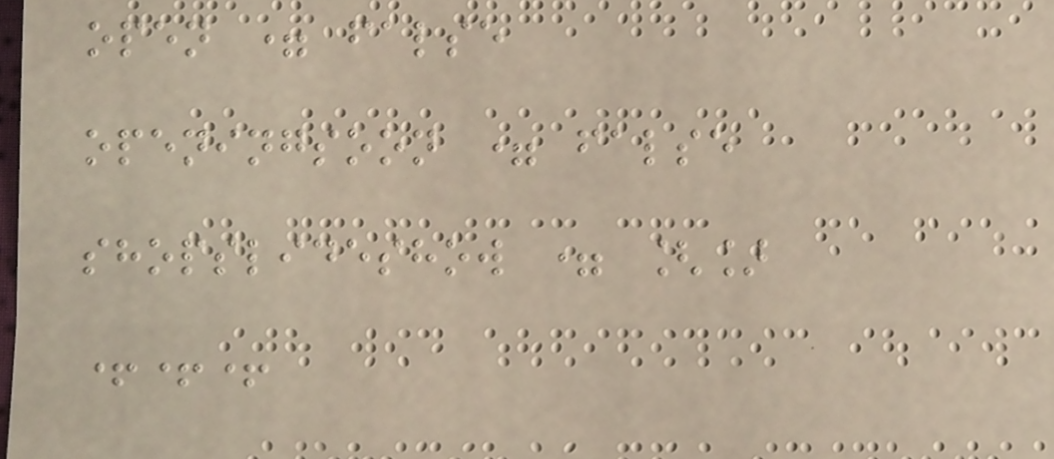open = false
openingsoon = false
shopslideshow = []
+++
